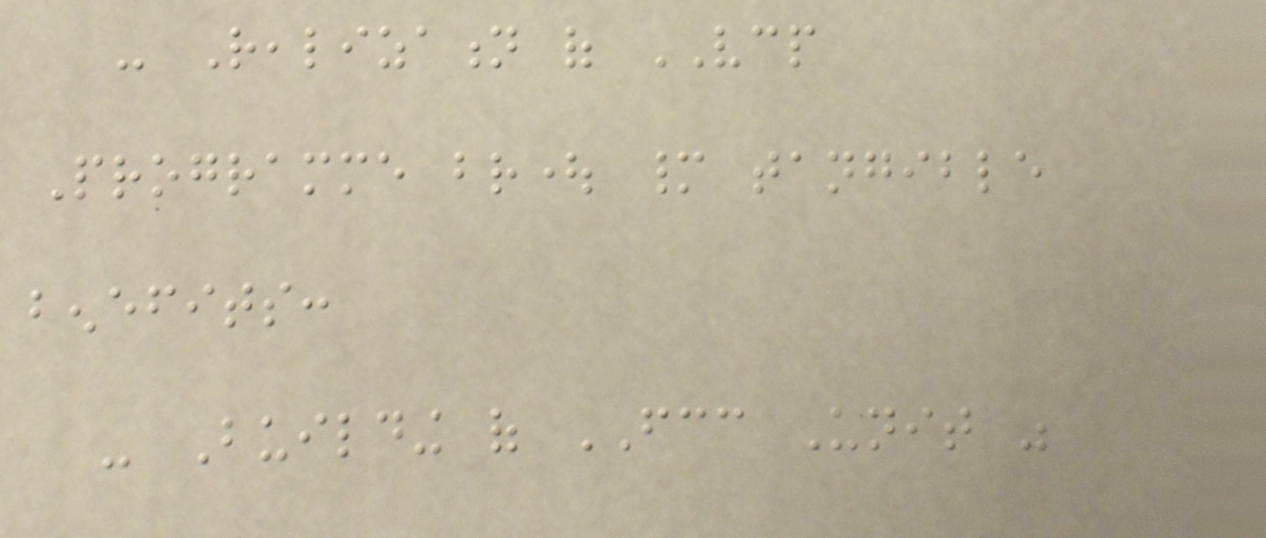- Realization of VCP
Programme brought many tangible
benefits:
- Building of FCC Unit was
